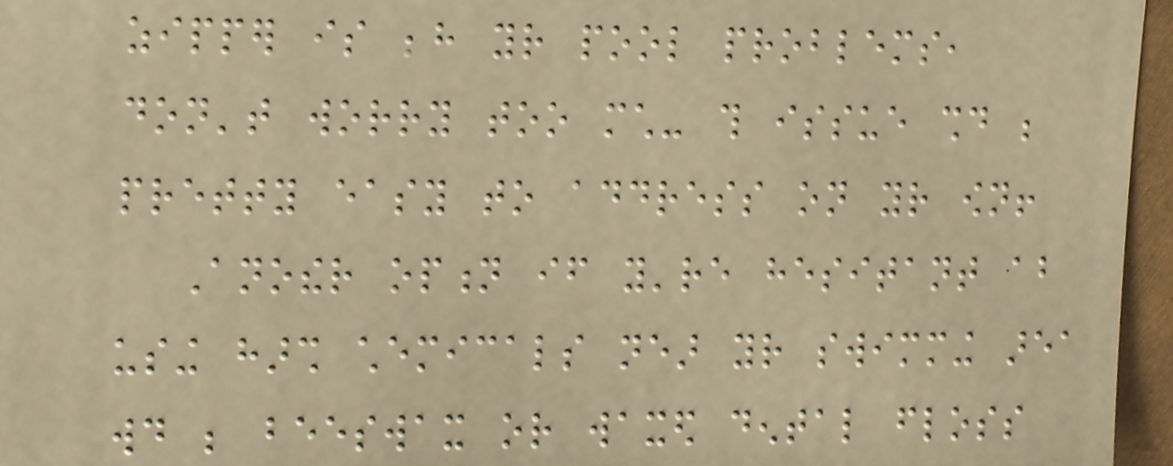zipper is behind your pool problems,
don't worry too much- this issue should be
pretty easy to address on your own!
Another option if you're hesitant about
using harsh chemicals near your swimming area
would be beeswax or waxed dental floss
